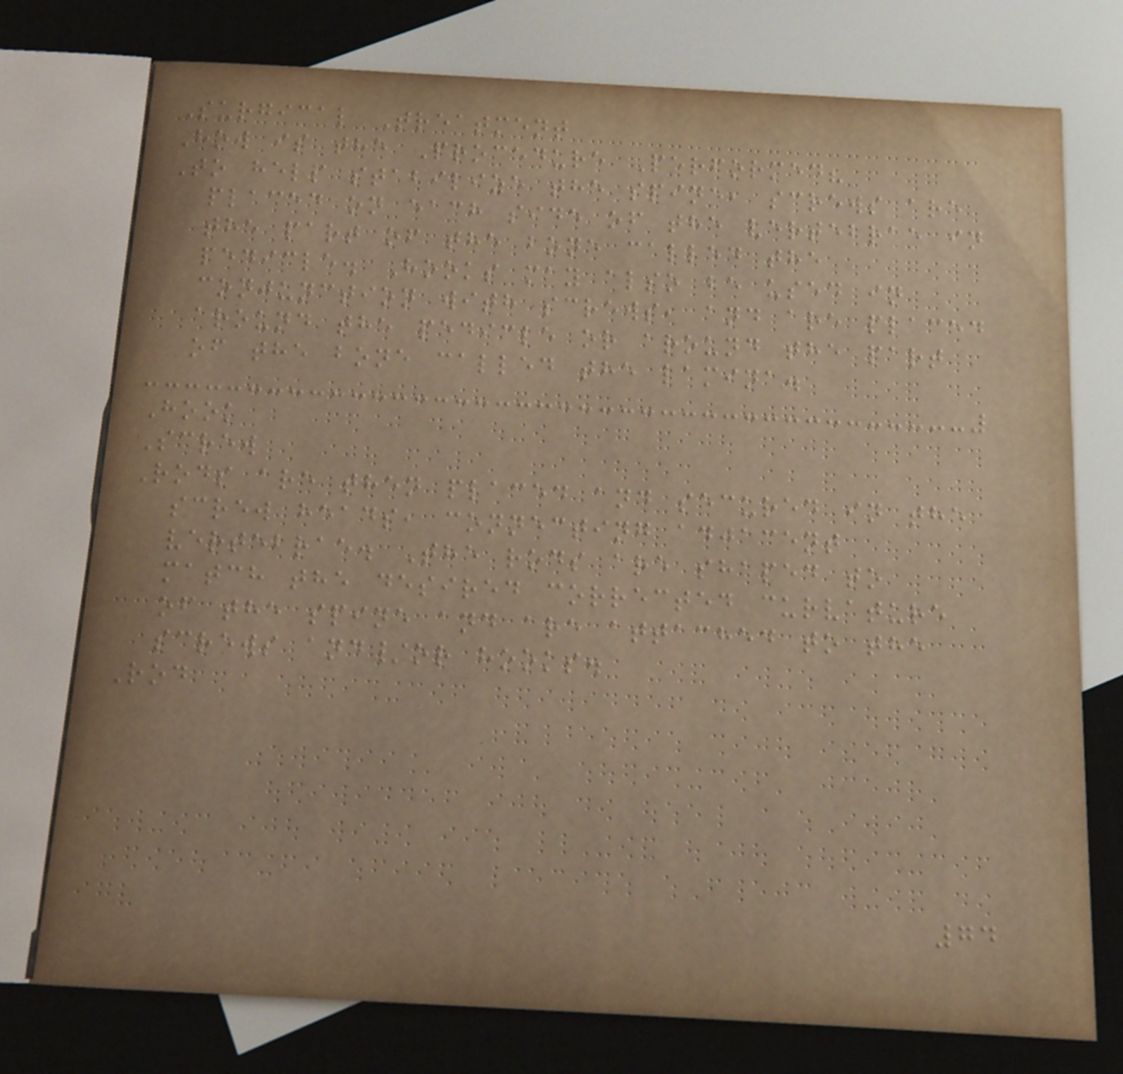Surgical Treatment
How is the Procedure Performed?
To help stabilize the spine, screws are
placed on each side of the vertebrae in
the part of the bone called the
pedicle. Hooks may also be used in
conjunction with screws, and are placed
around the pedicle or around the part
of the bone called the lamina.
Hook
Screw
Rods are then placed and secured in the
screw heads, connecting adjacent
vertebrae. The rods are shaped to
match the desired corrected curvature
of the spine and are attached to the
screws and/or hooks.
Rod
74
